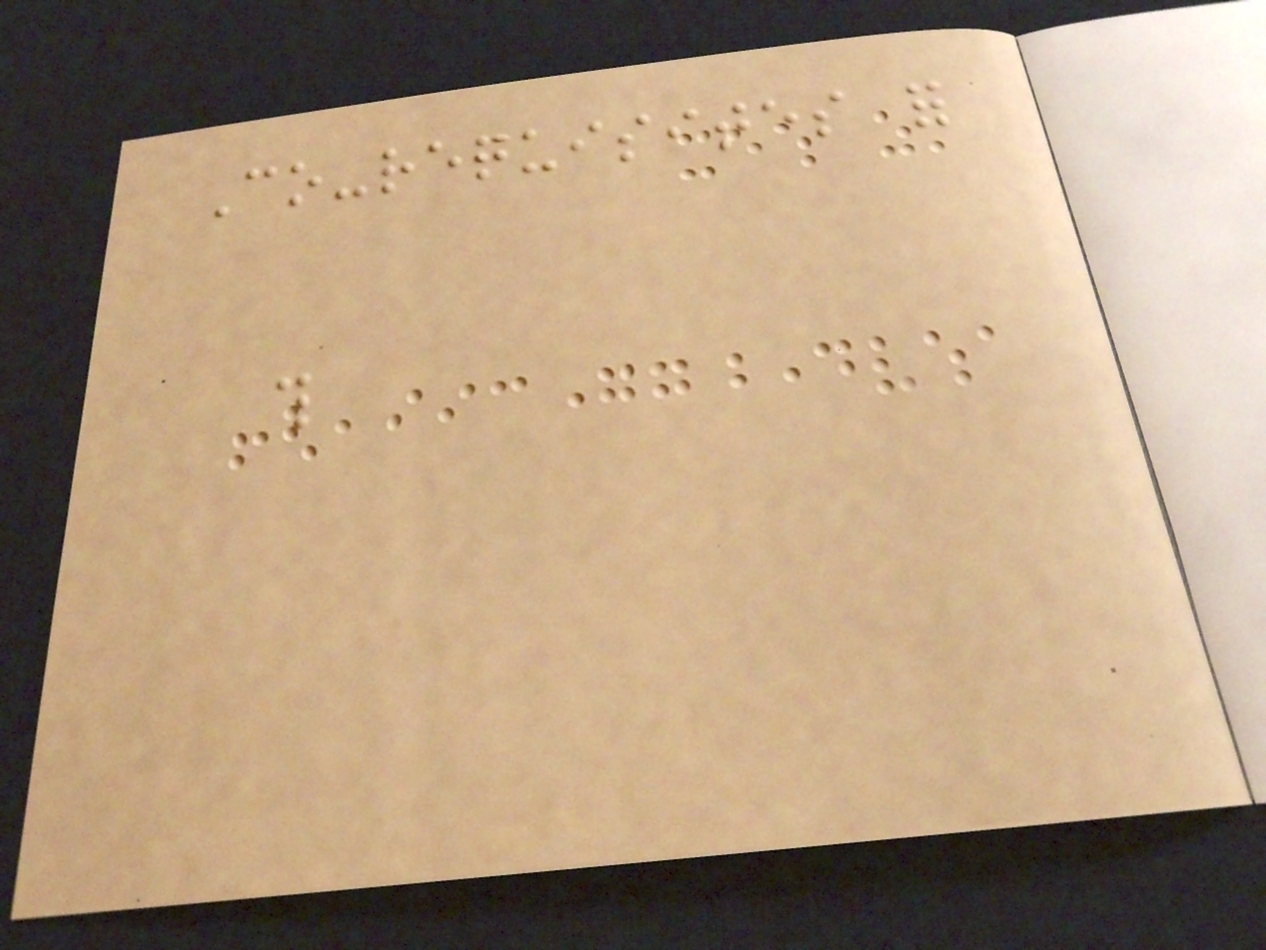Co-requisites for
this
